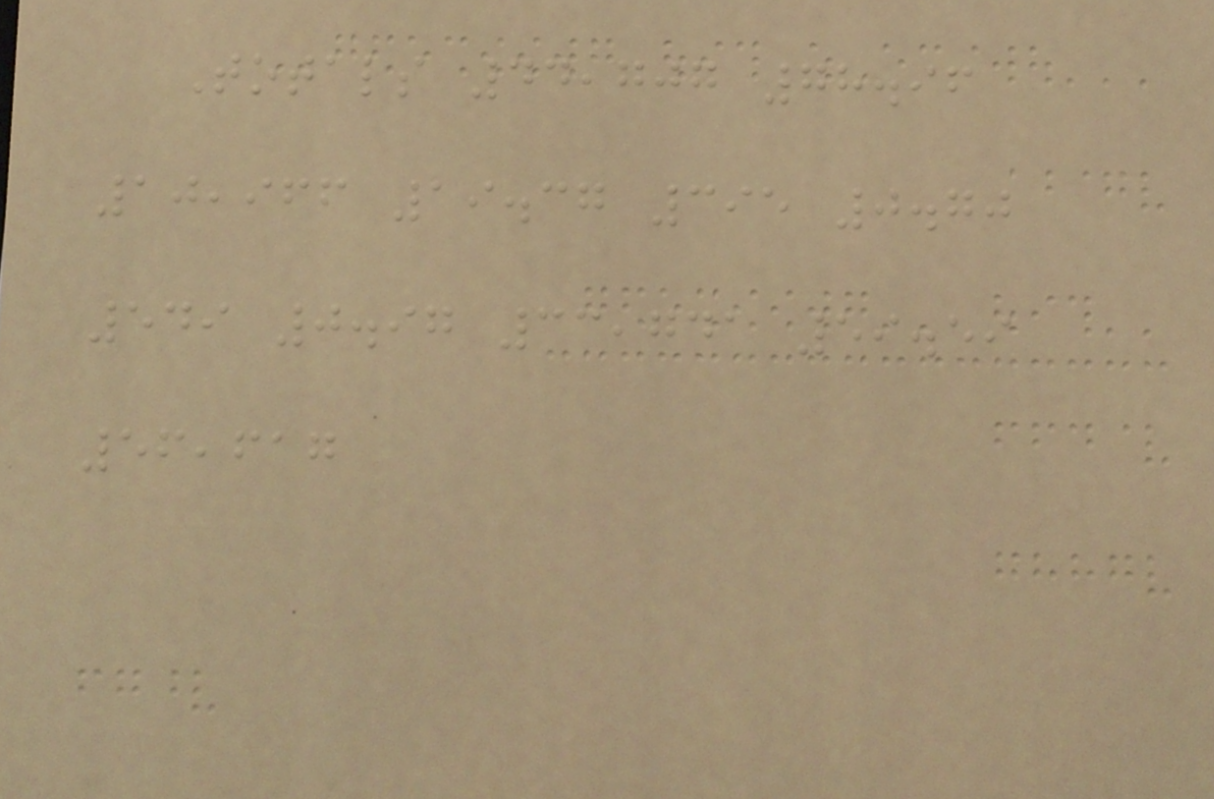Totals 44,707 78.96
10,966 19.37 395 0.70
549 0.97 33,741 59.59
56,617
